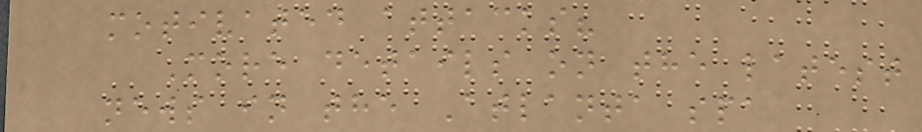motivated attacks?
More details on the latest
news in the Atlanta spa
